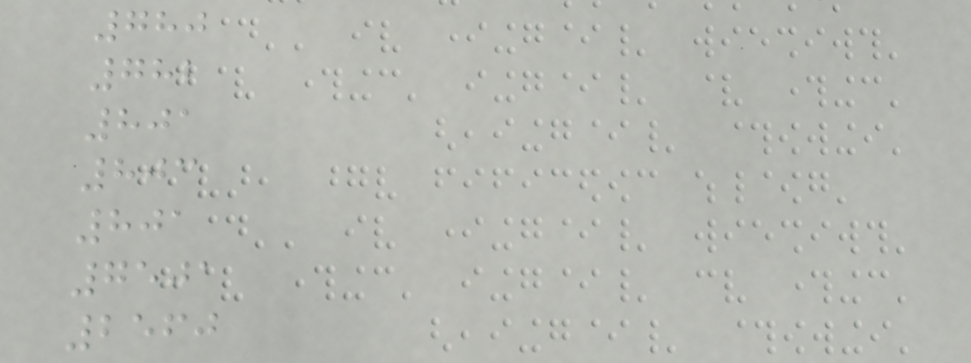780
782
801
803
801
7501
2560
